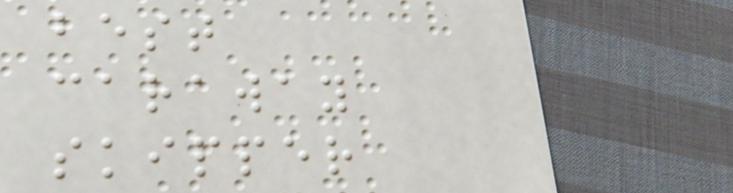best
caraway
skipper
